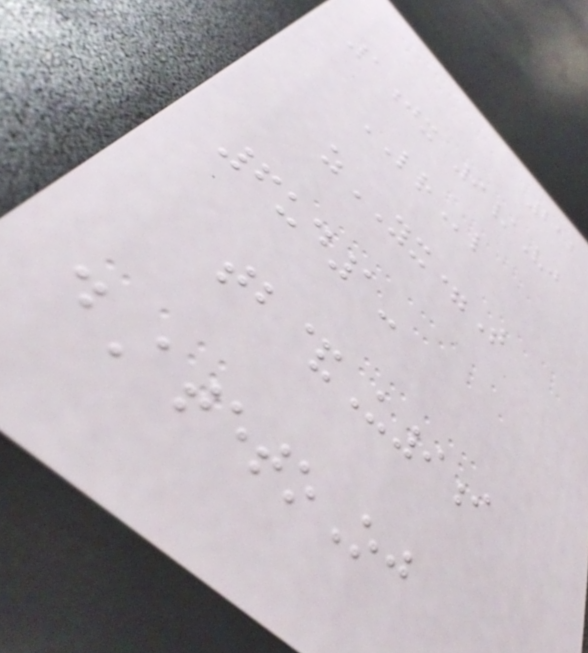212
1jx 9/Vj
LRl
zYX=T
6ud1-
tb&U9i
dAtetoOj
